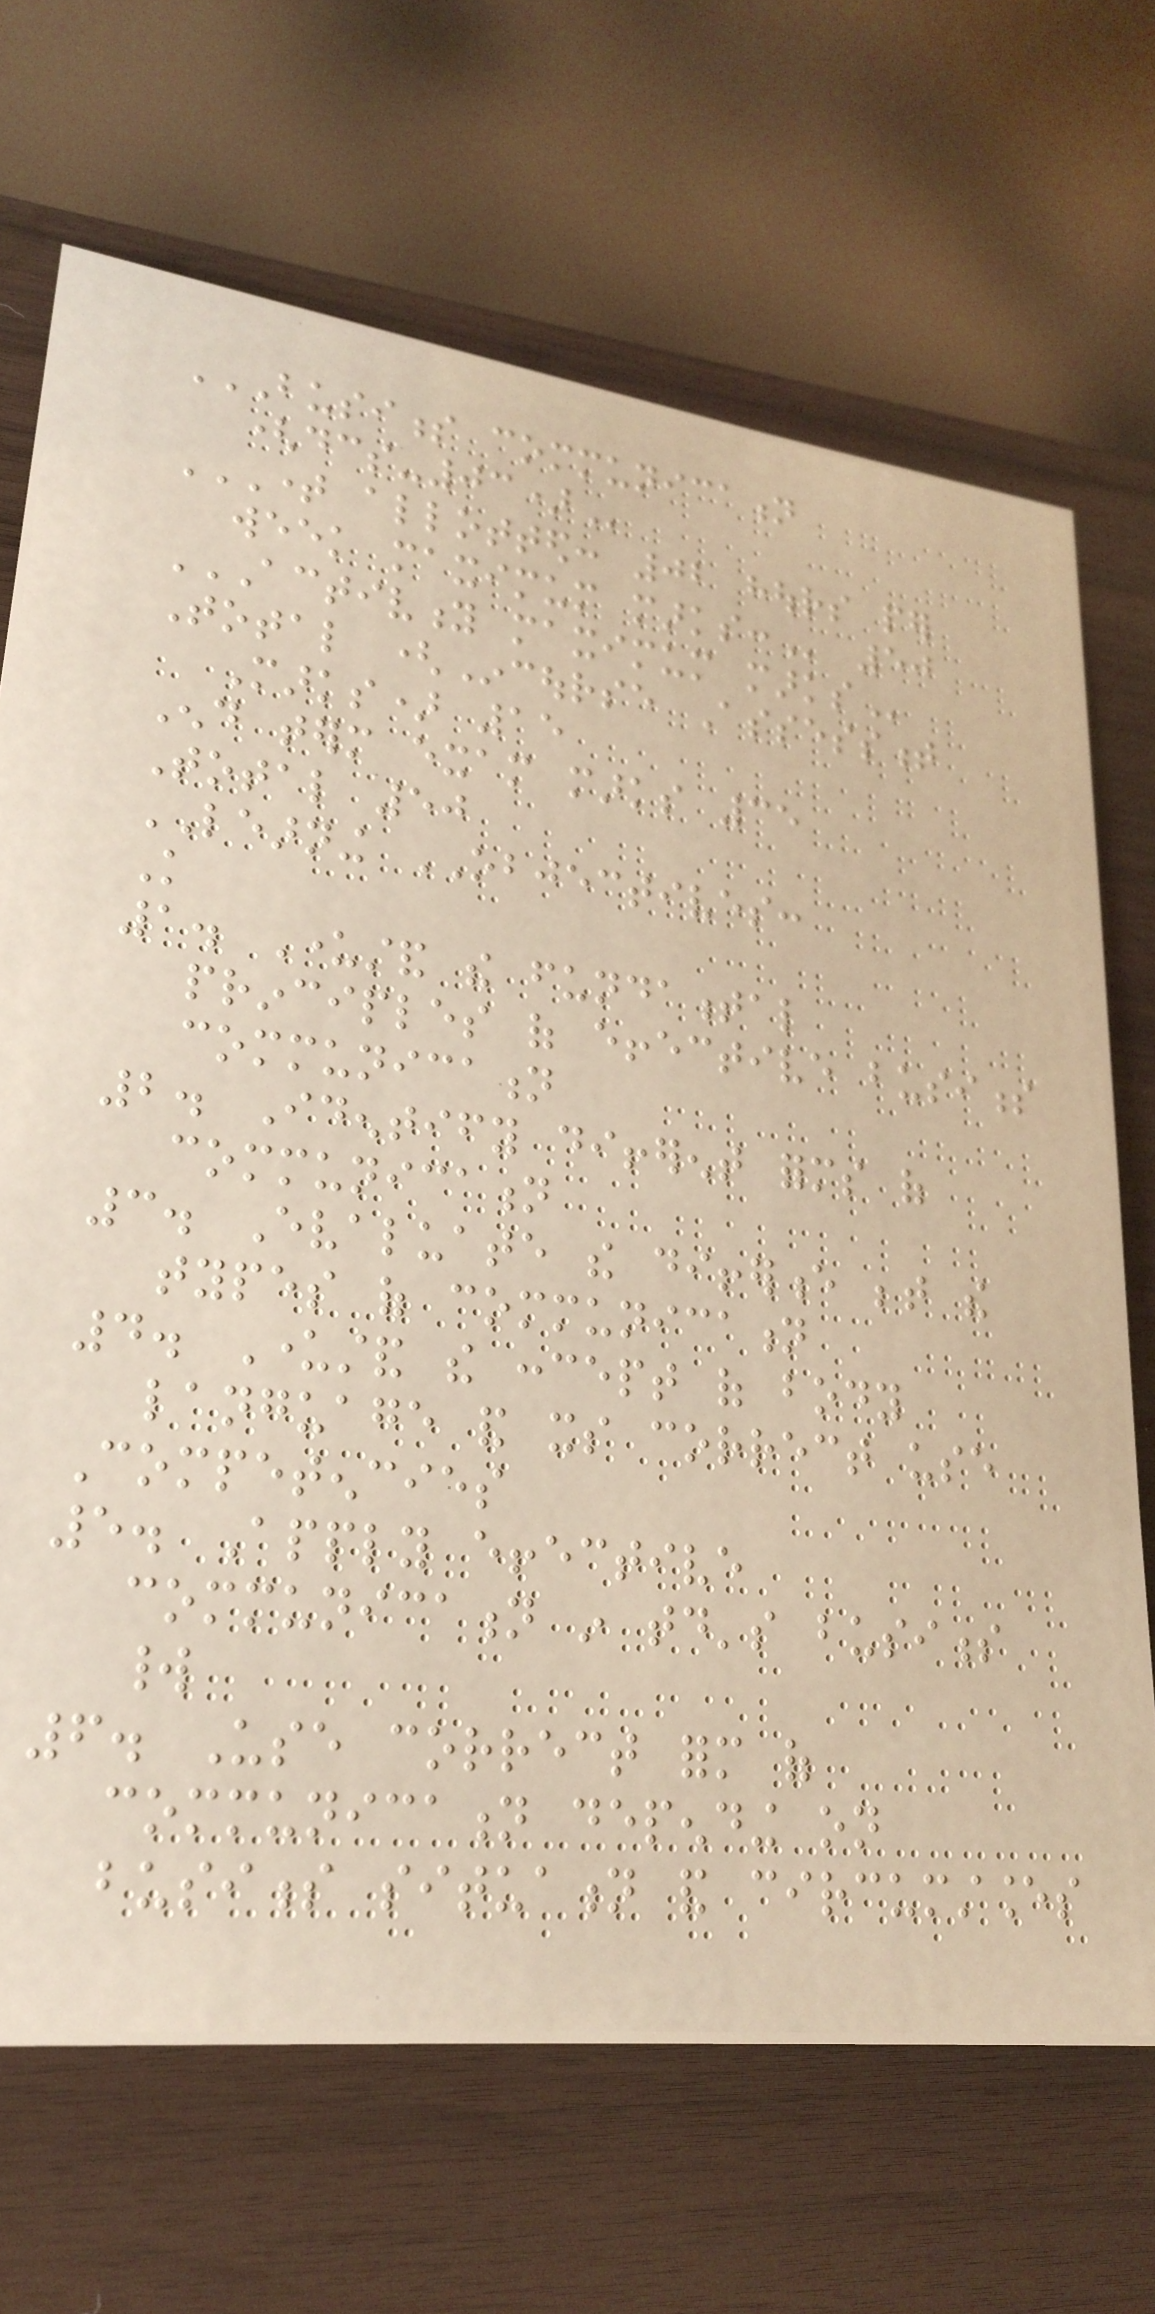BUSINESS COMMUNICATION
(DCS-03)
TIME ALLOTTED: 02 HOURS PER
WEEK MAXIMUM MARKS: 50
ACTIVITY MAXIMUM MARKS
Total (Incourse Assessment
Marks) 15
End term exam marks 35
Total 50
LEARNING OBJECTIVES:
Knowledge
1. Understand the fundamental
principles of effective business
communication
2. Identify different forms of
communication
3. Evaluate the difference between the
types of communication
4. Understand the concept of body
language and its correct use
Competencies
5. Apply effective
communication in today's business
world
6. Use correct form of
communication depending on
business situation and circumstances
